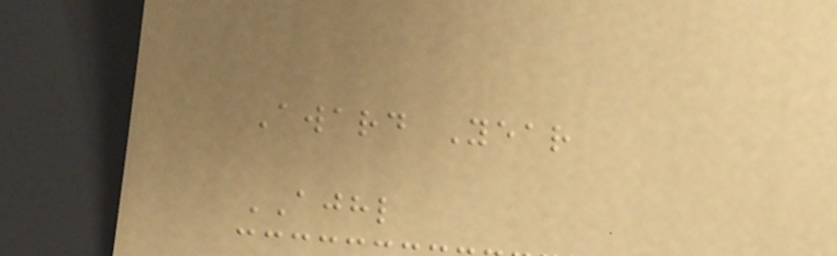Award Year
AJHL
